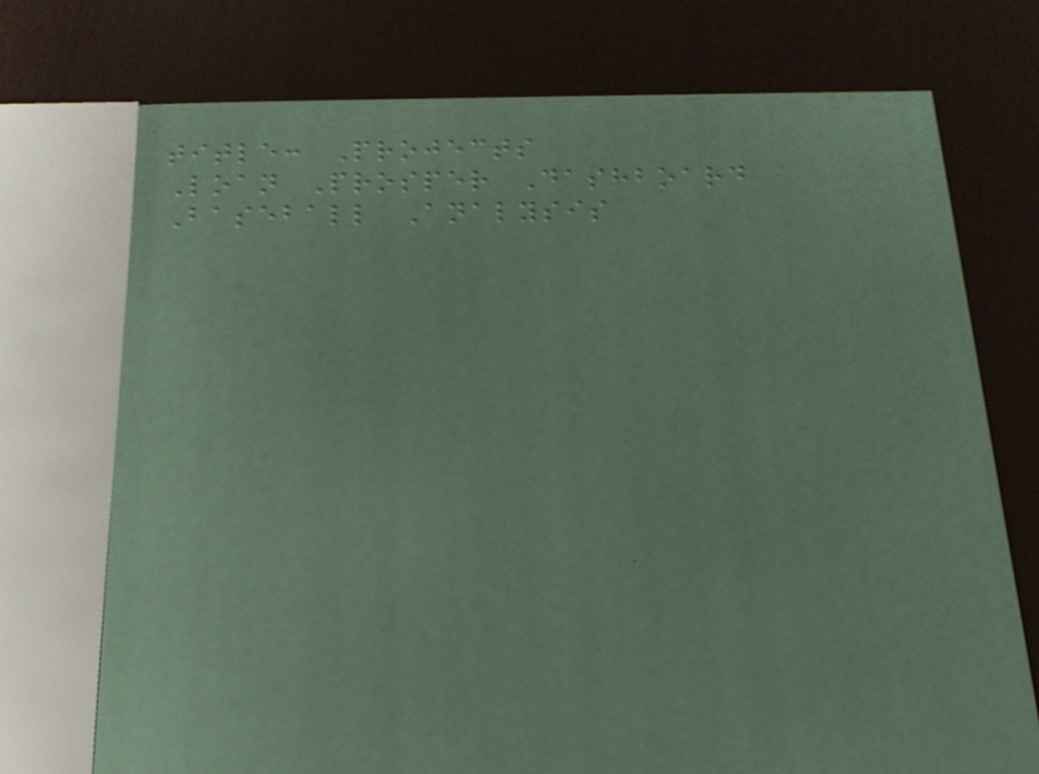title: Projects
Loan Prosper Dashboard
Baseball Analysis
